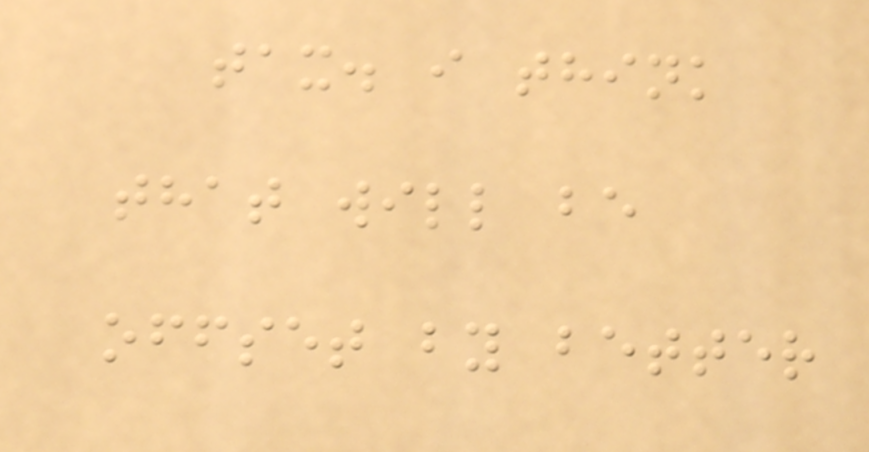tax. i think
that will be
offset by better
